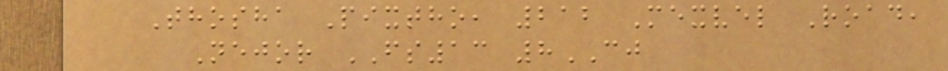Thosha Pixtho, 212 Mexvel Road,
Nejor FS13 8CJ
